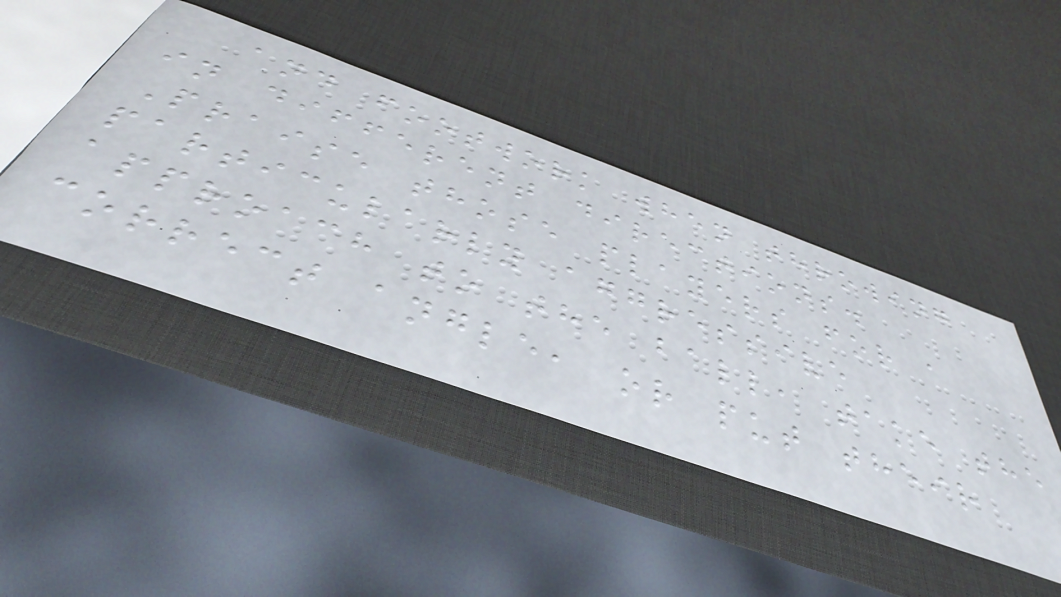and footwork when throwing
in different directions.
Praise those players for a
particularly aggressive
approach to the ball, take the
correct angle, or put their
